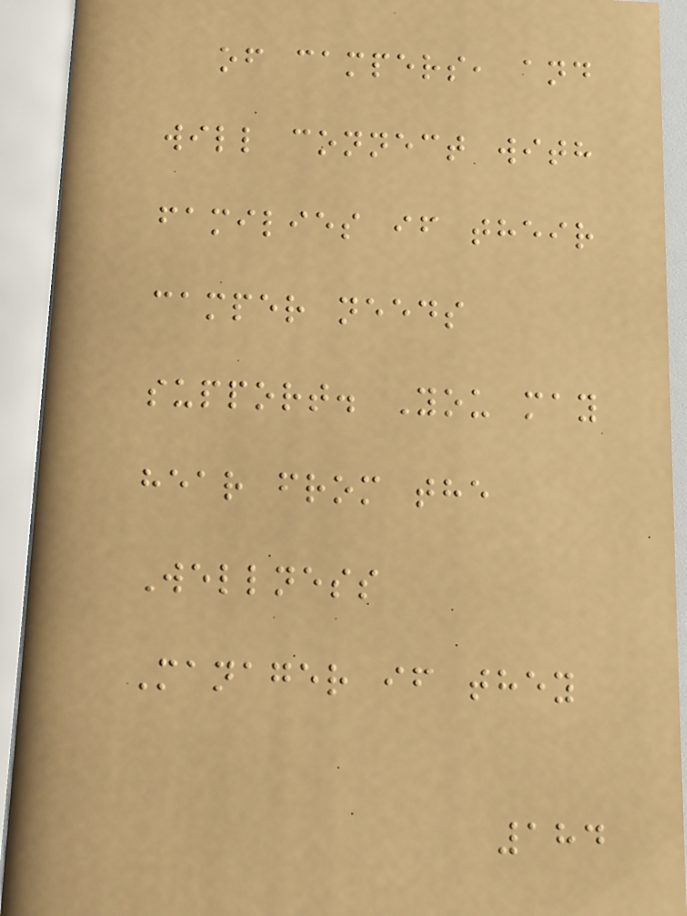of campers, and
will connect with
families if their
camper needs
support. You may
hear from the
Wellness
Manager if they
184
